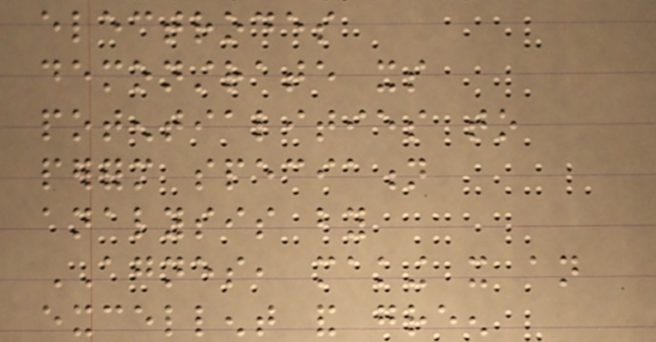electrodes
demonstrate its
potentialities to
perform speciation
analysis by
AGNES, making it an
excellent and green
